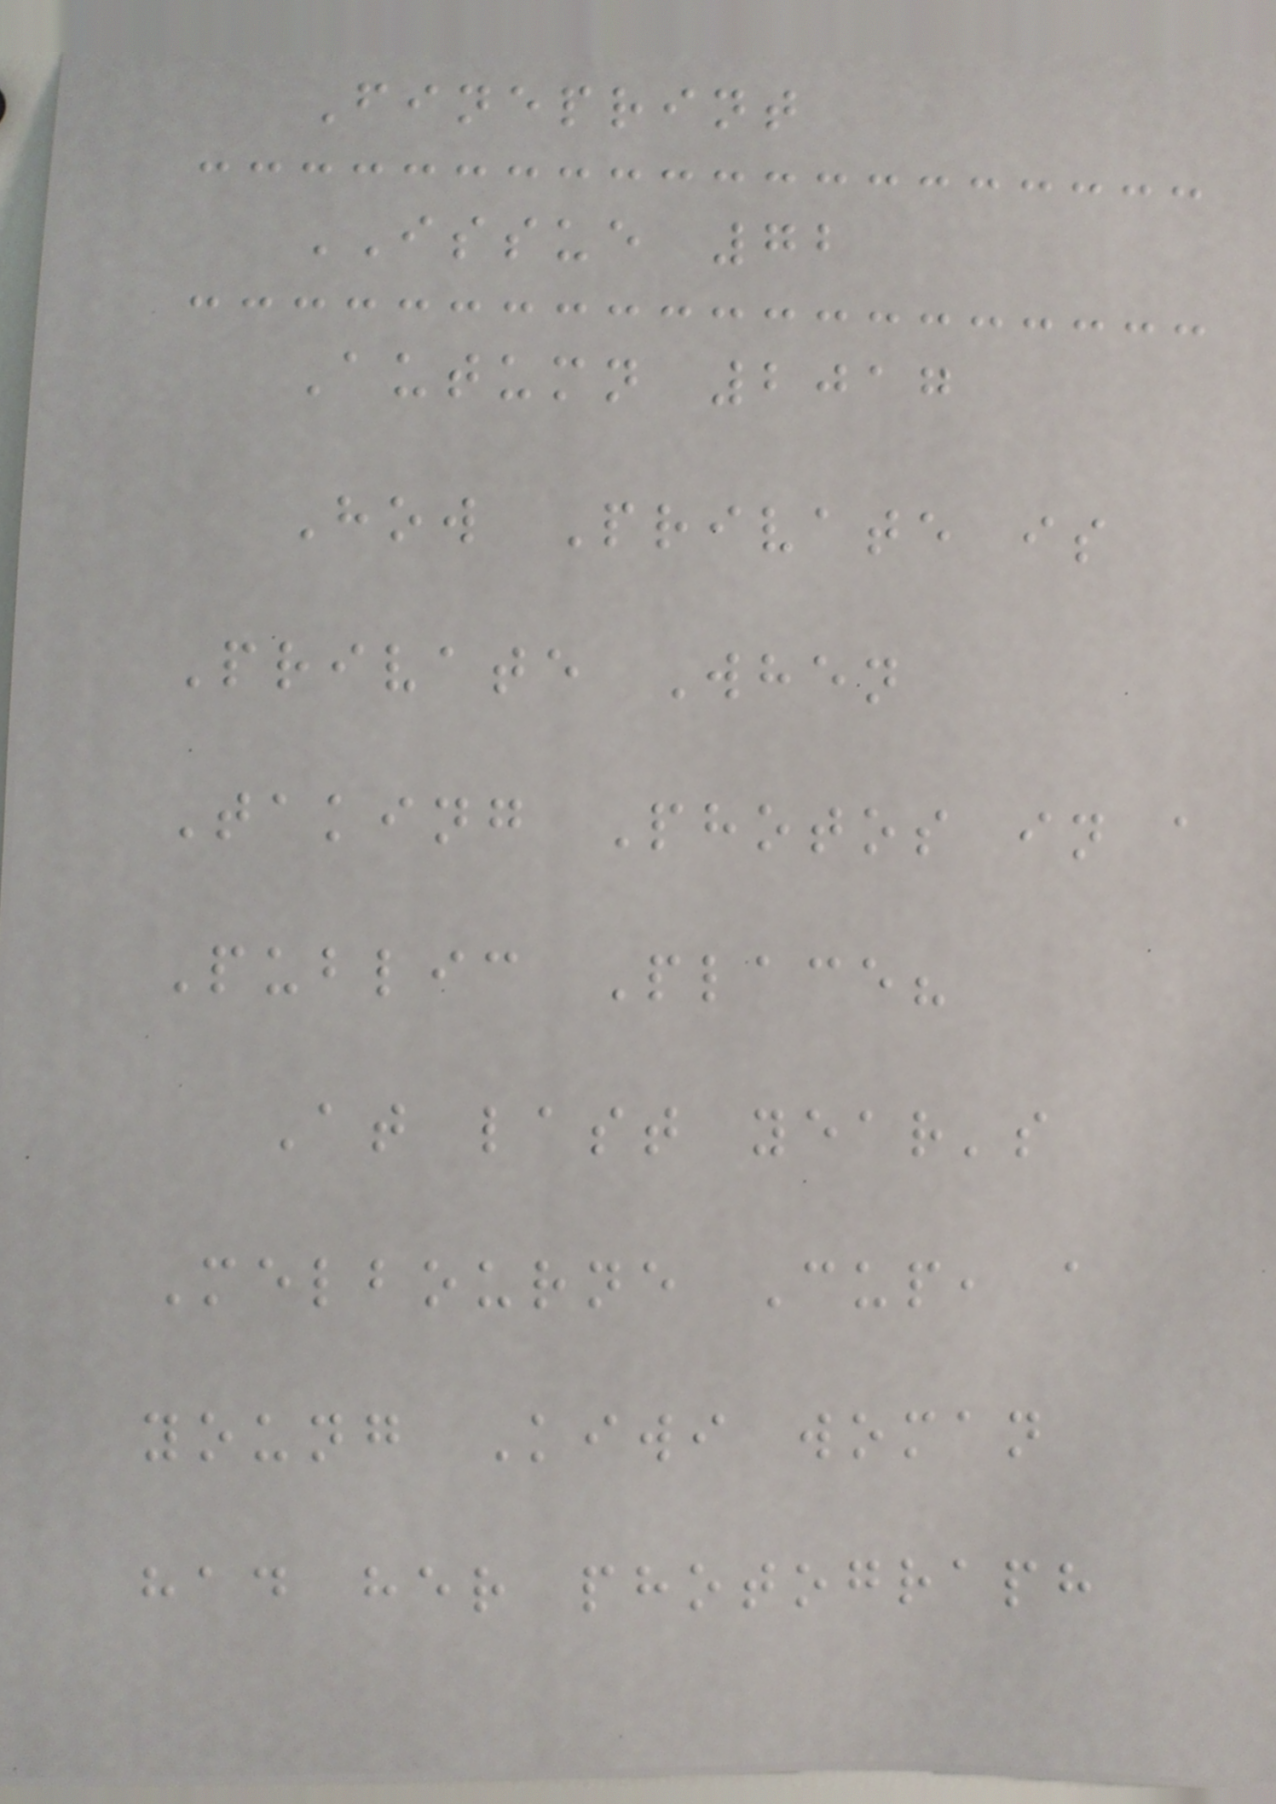Fineprint
ISSUE 72
Autumn 2017
How Private is
Private When
Taking Photos in a
Public Place?
At last year's
Melbourne Cup, a
young Kiwi woman
had her photograph
